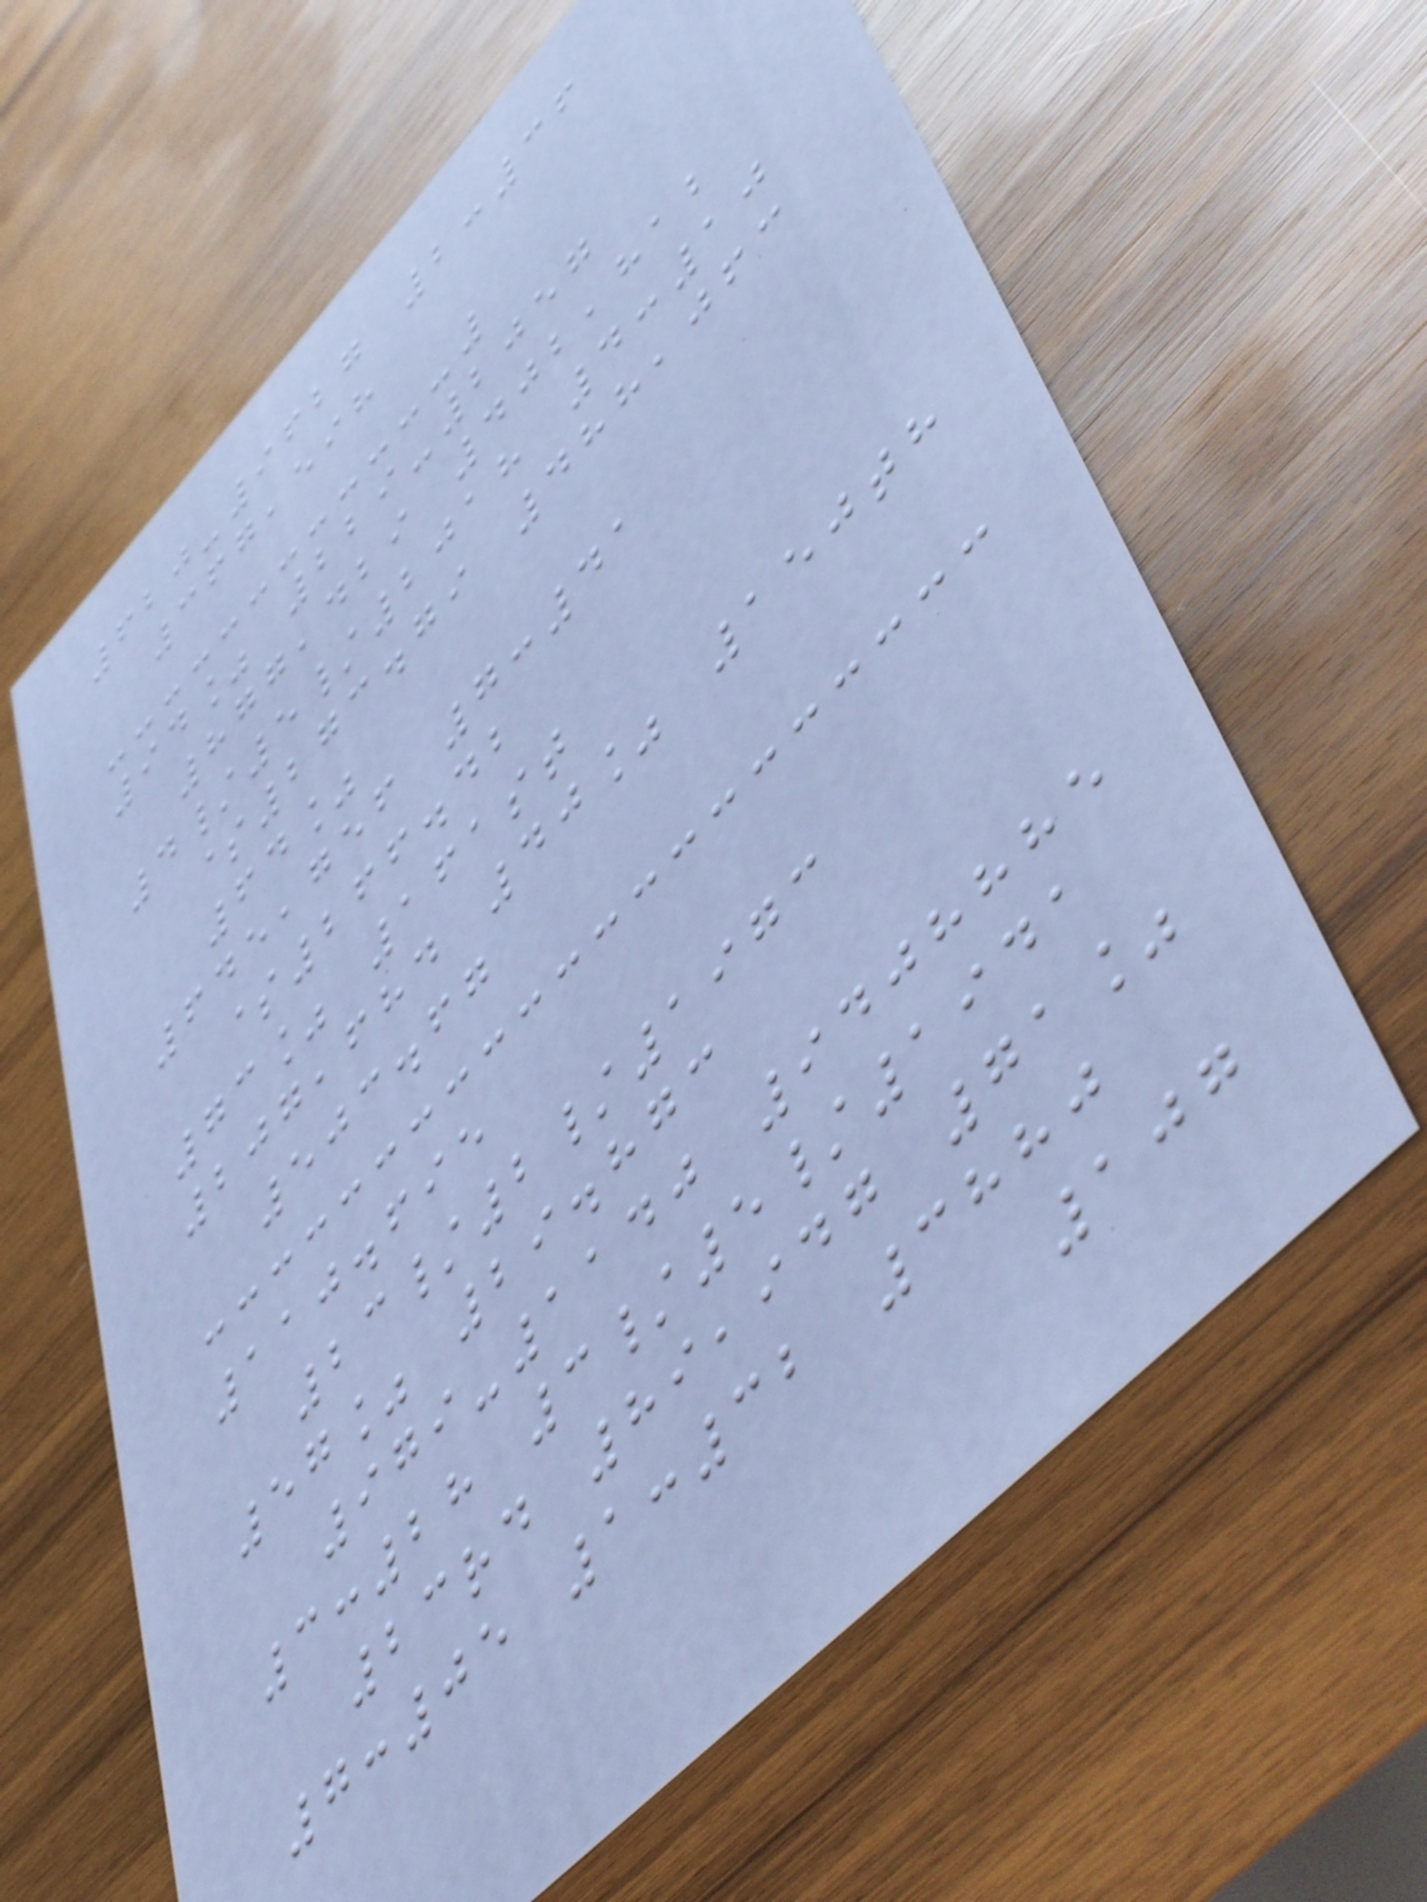620-9627 2:36
367,598
94% 229-2057
877,429 402,812
4/5/2018 4:10
$273.79 488,063
64%
645,756 7:41
$266.42
73% 161st
207,684 40% 150th
503.67
110.695
23/2/1973
57% 29.873
979-1140 9408885
3:28 3/5/1941
23rd 89,947 71%
7:05 1:32 3880
107
